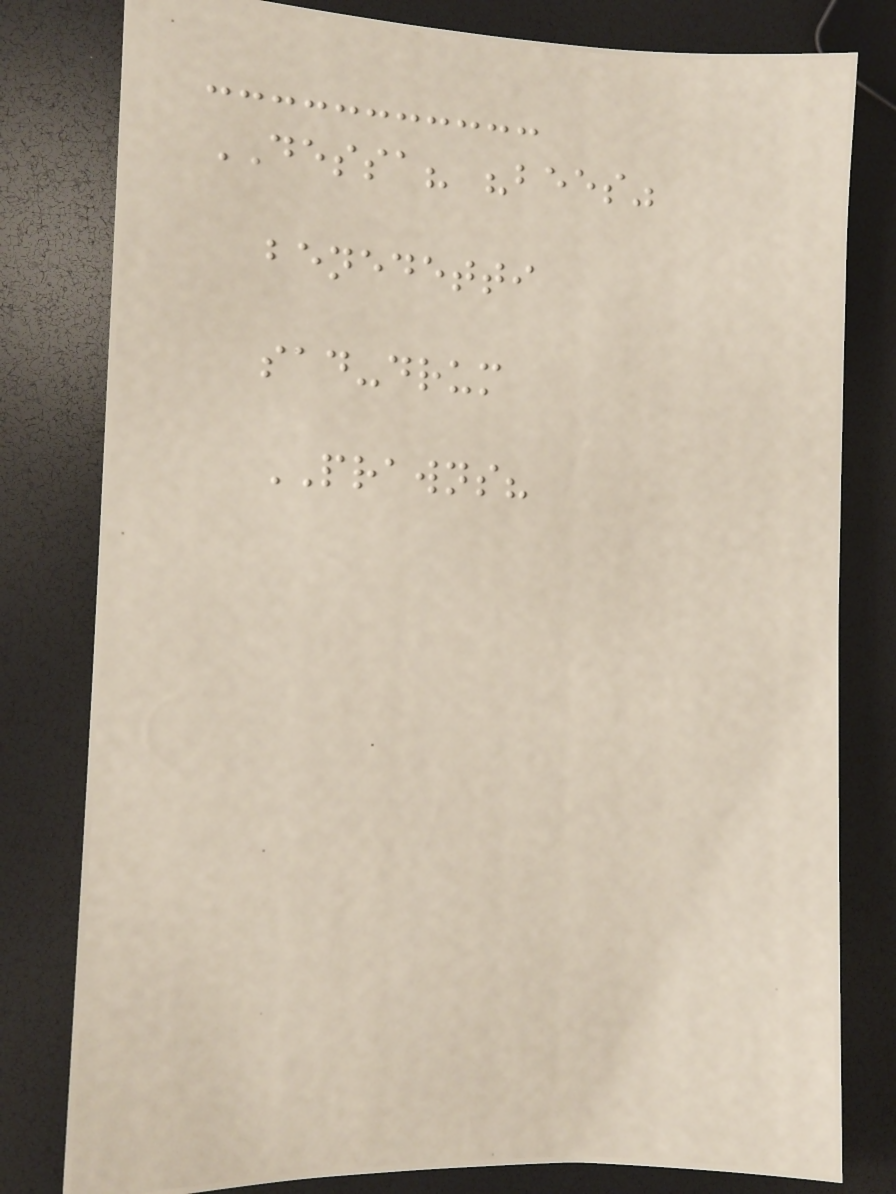DESSA? "bees"
benedetti
sad-drum
PRAWNS?
